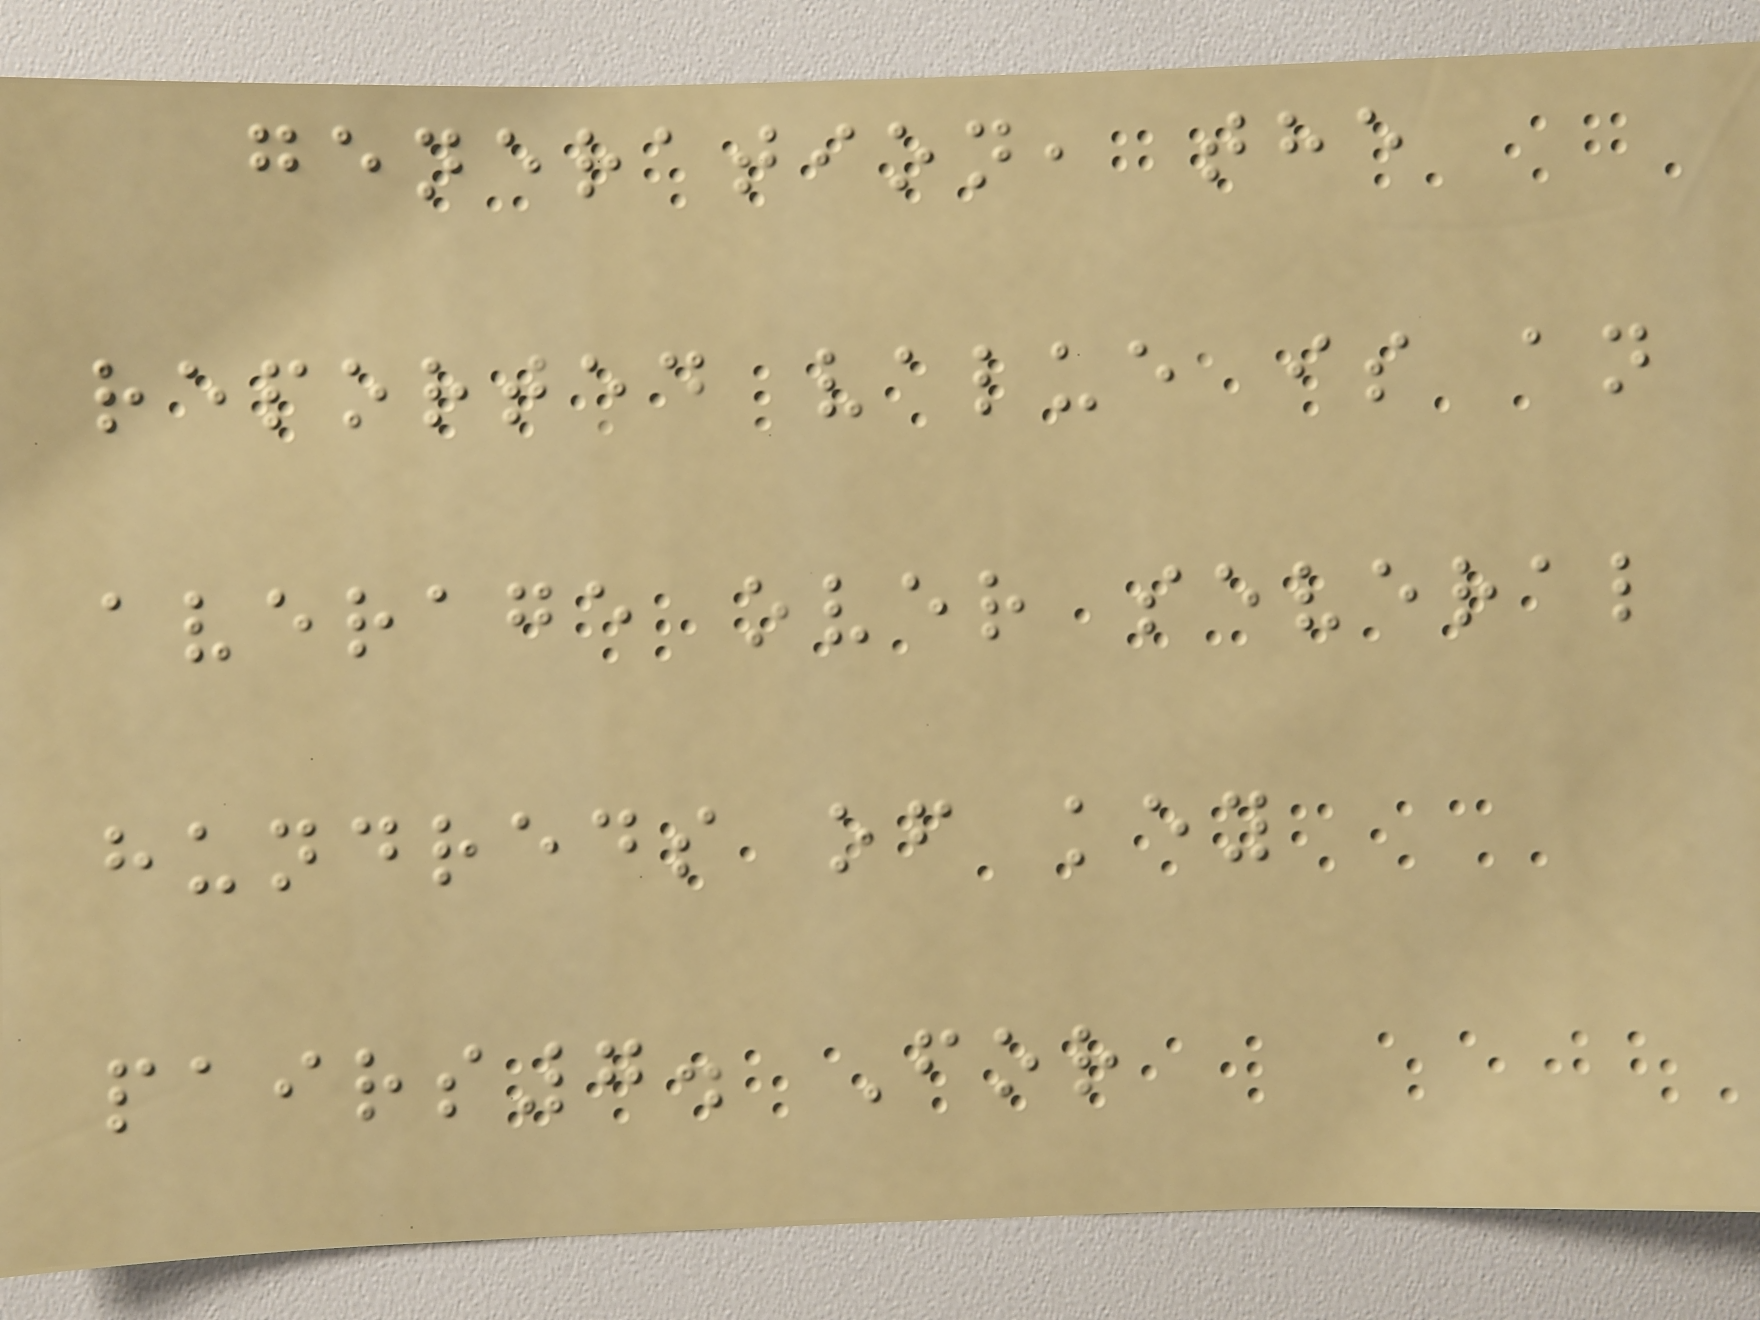generation, the
reported value is an
average over several
hundreds of key
pairs7. For
